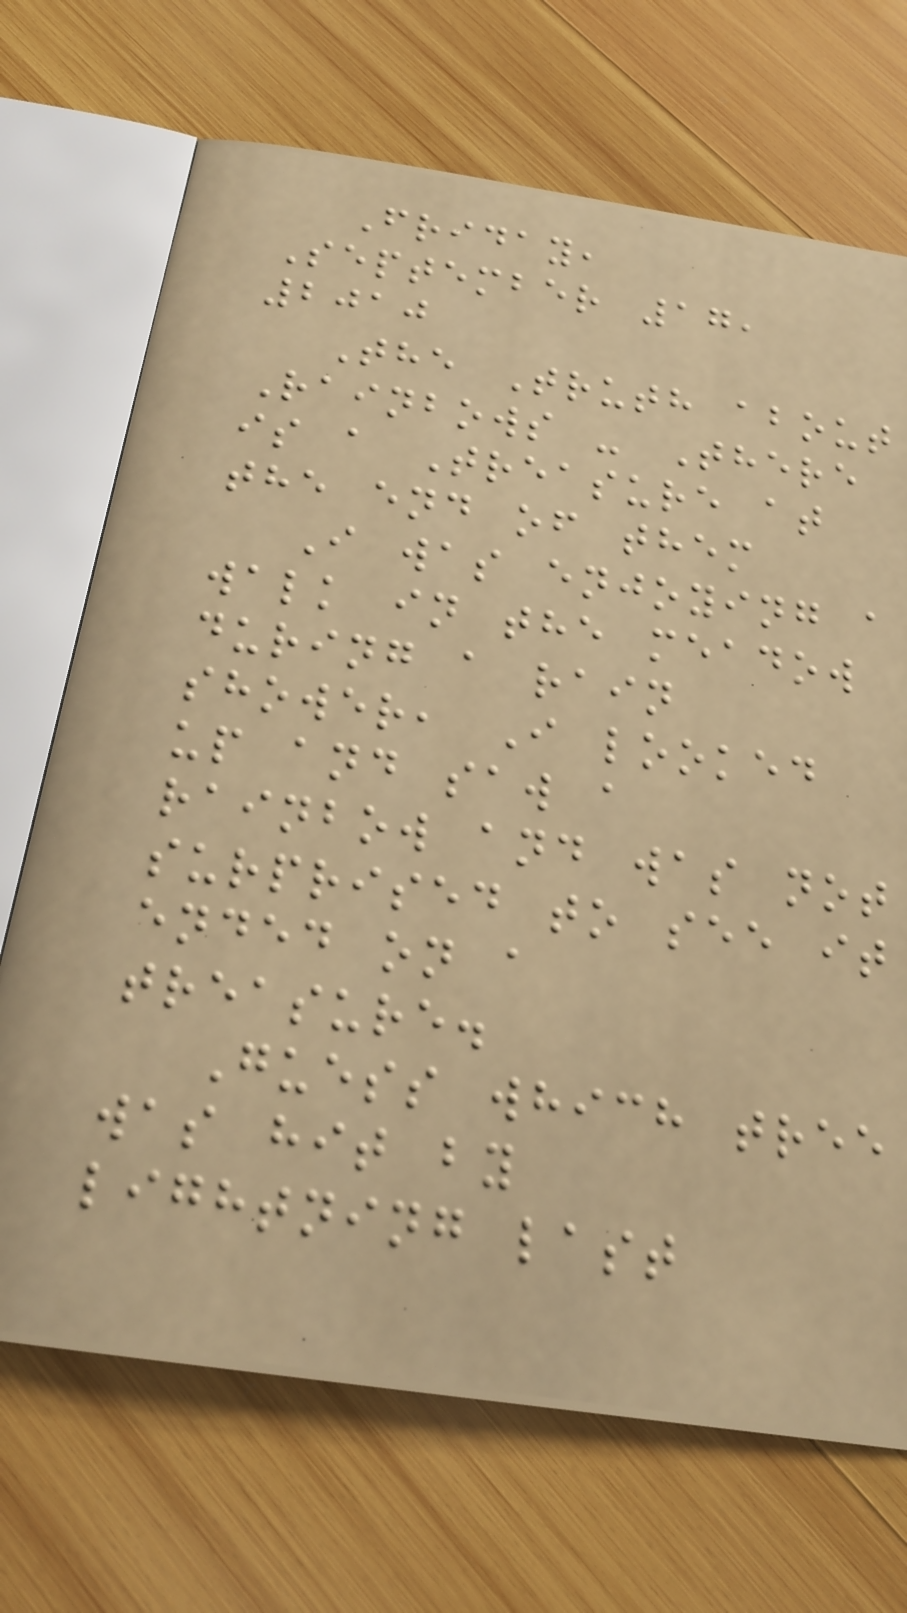Friday,
September 17,
2010
The Truth about
Rainbows - There
is a Treasure at
the end of them
I was enjoying a
walk in the meadow
during a rain
shower, I looked
up and saw a
rainbow and was not
surprised to see it
ended on a
treasure.
Guess which tree
was hit by
lightning last
